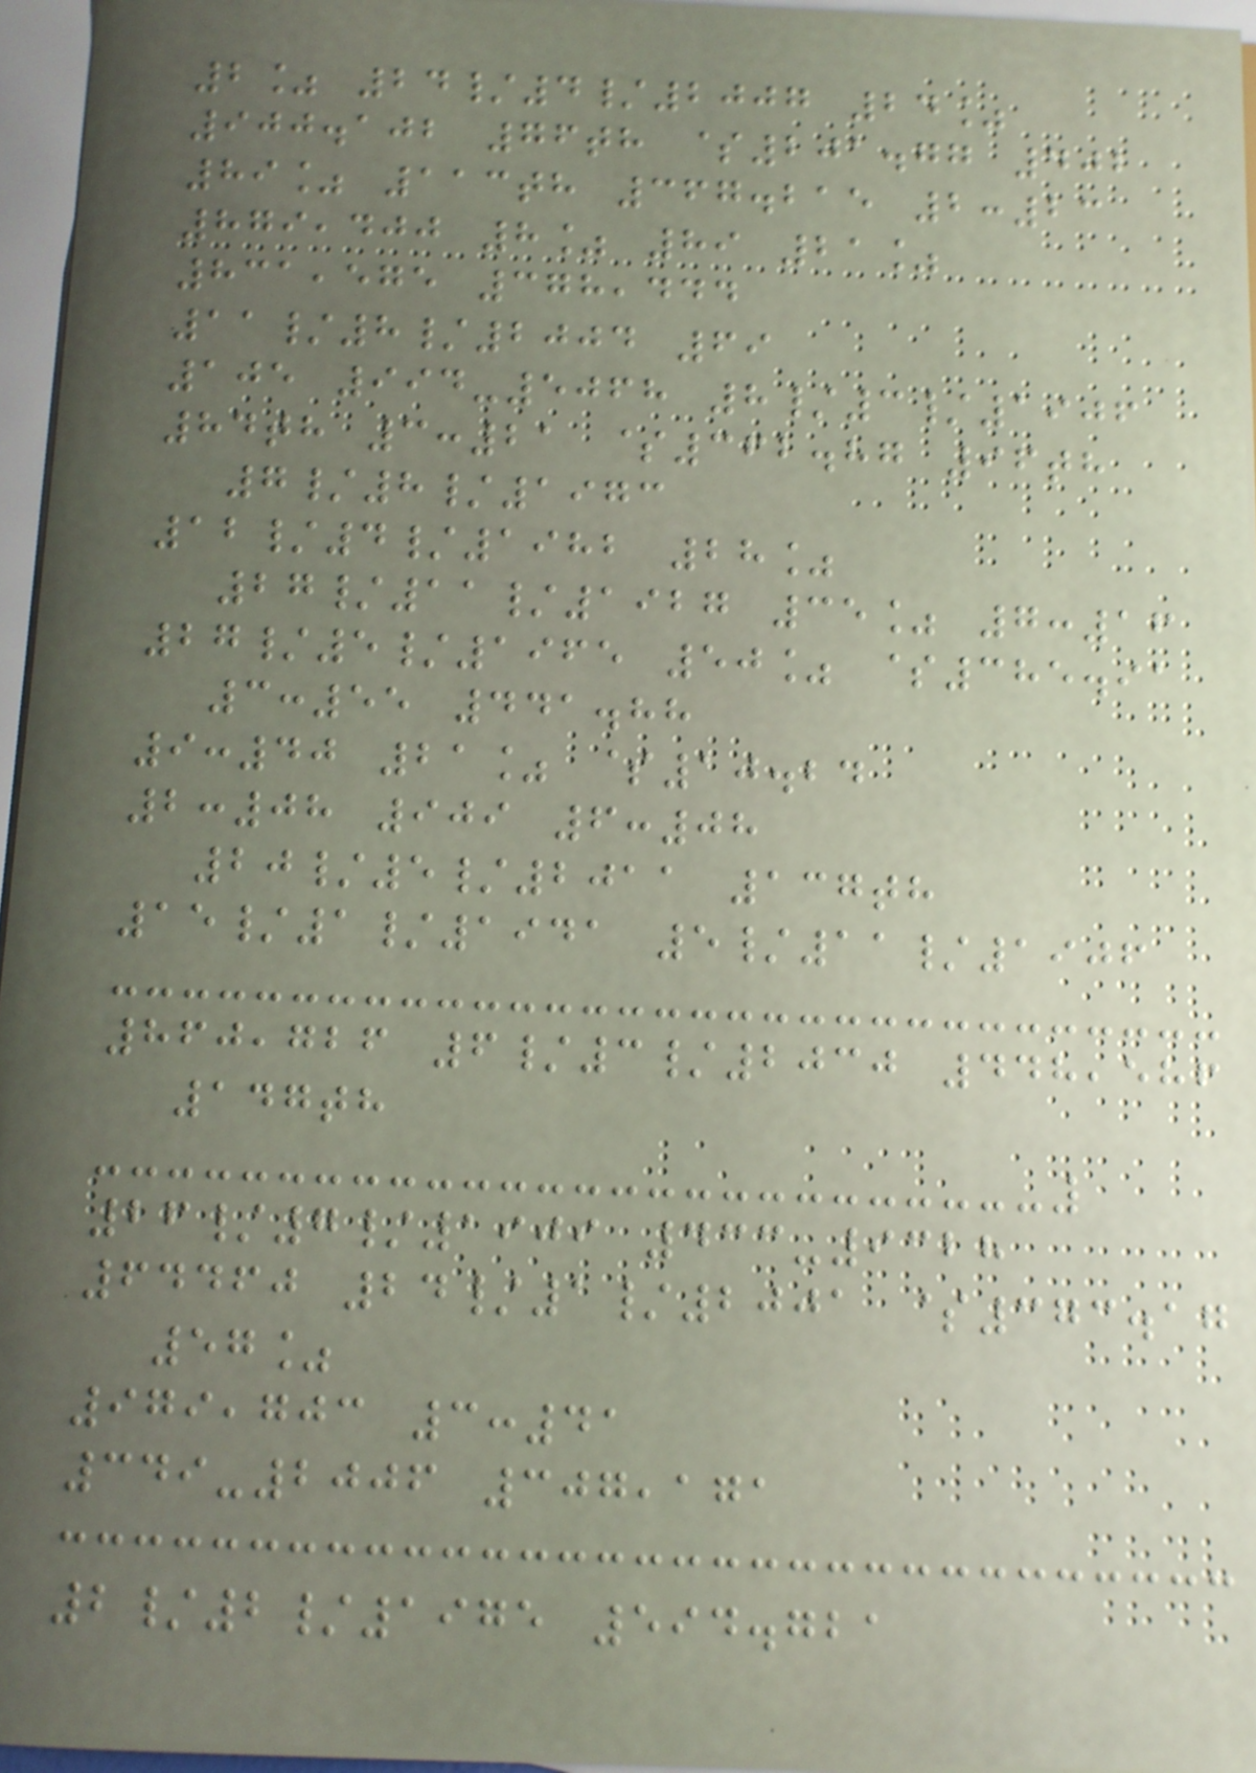2% 24/4/2007 24%
900.102 76th $201.77 402
89% 113th 367.215 2:23
879,400 8% 89 21%
831,575 378,444
11/8/2004 69
105 994-5068 8/3/1906
84th 3:21 $362.87 96th
7/8/1973
12/4/1982 28%
27/11/1927 35% 7:16
27/5/1965 50% $385.91
3:55 441.88
9:40 21% $10.24
2:08 909 6:08
20/5/2011 137th
15/1/1941 5/11/1906
860,726 6/3/2030 448,586
147th
26/7/1909 433-9328
64460 24/1/2001 $373.17
57%
979,703 3:41
349-2006 307,171
2/2/1975 594.721
